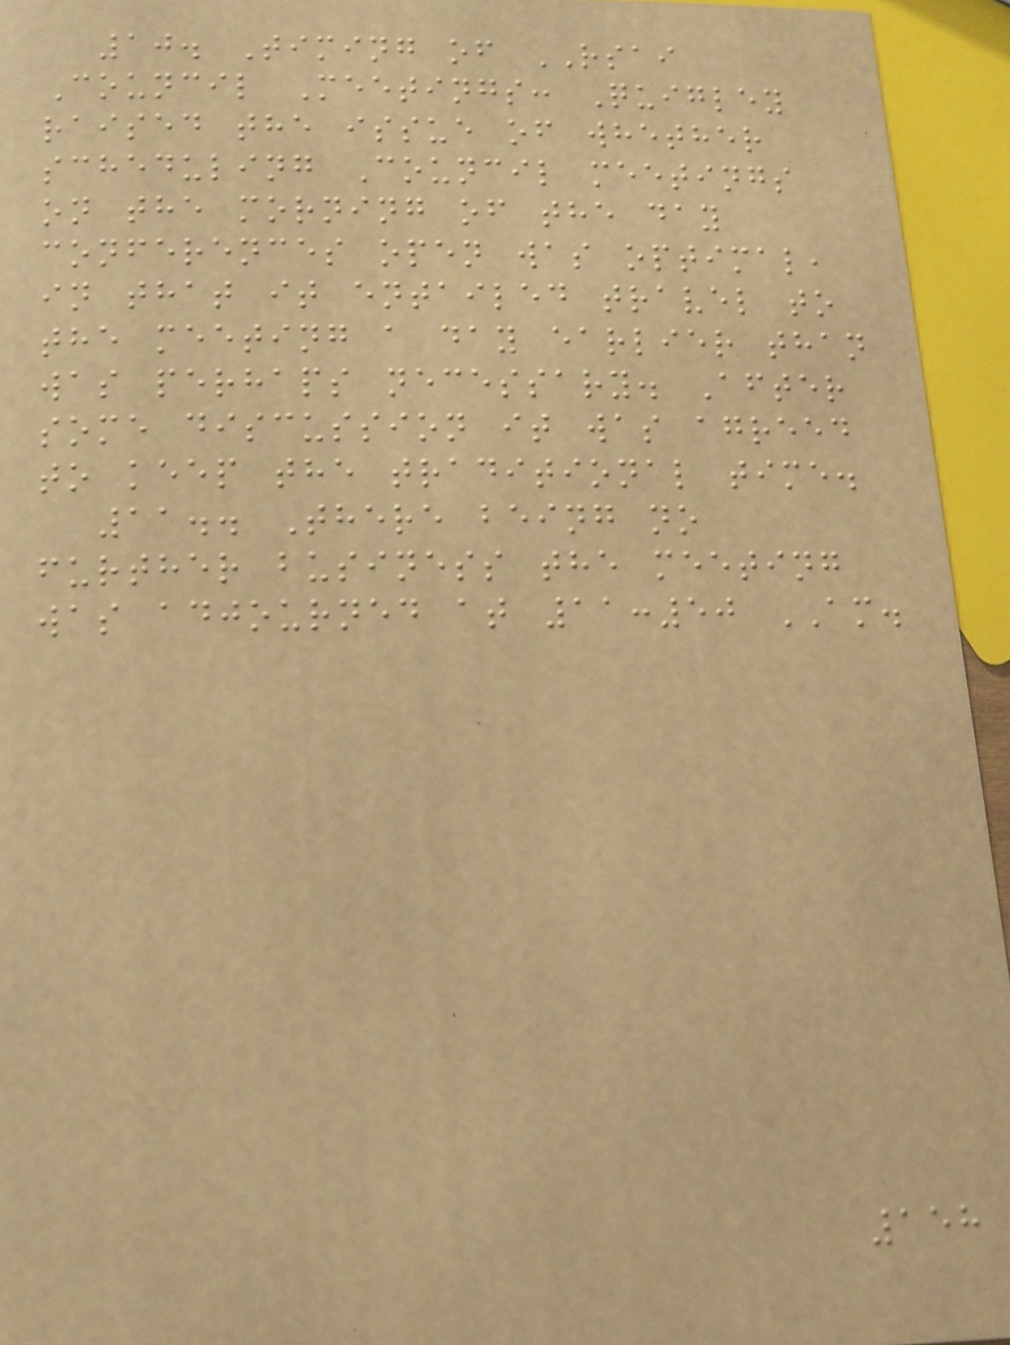10. Timing of RSAI
Council Meetings: Quigley
raised the issue of whether
scheduling Council meetings
on the morning of the day
conferences open was optimal,
in that it entailed travel to
the meeting a day earlier than
was perhaps necessary. After
some discussion it was agreed
to keep the traditional time.
11.. There being no
further business the meeting
was adjourned at 11:50 AM.
158
